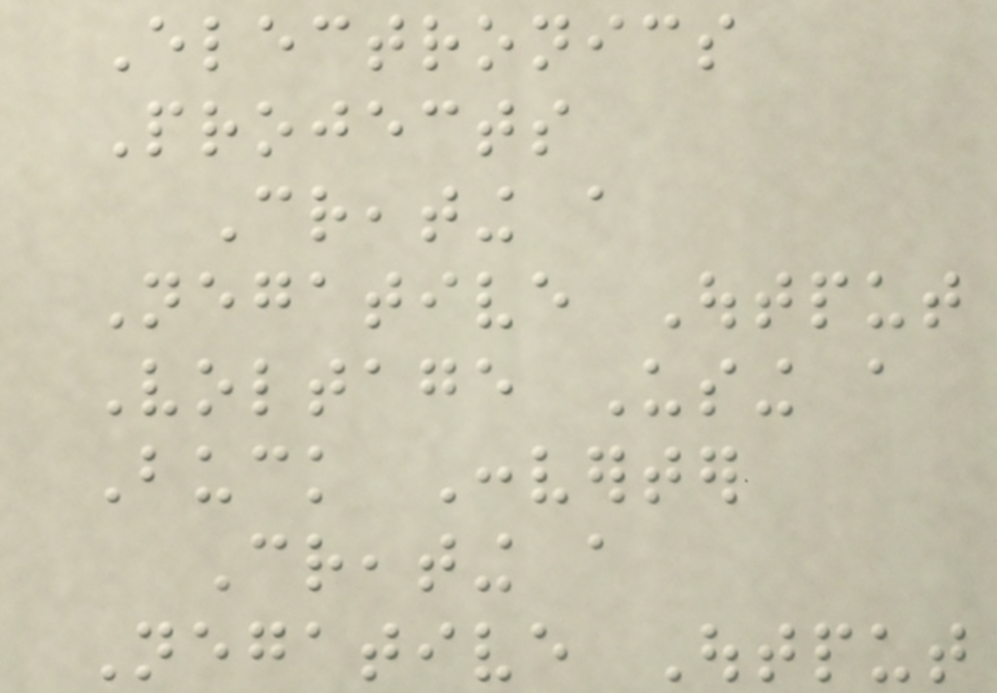Electronics
Projects
Creating a
Negative Output
Voltage Using a
Buck Converter
Creating a
Negative Output
